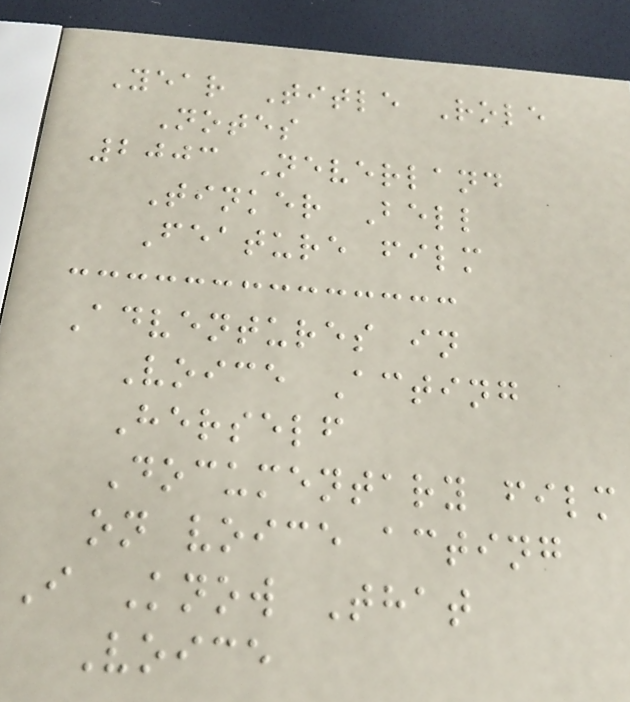Year Title Role
Notes
2003 Neverland
Tinker Bell
Feature film
Adventures in
Voice Acting
Herself
Documentary film
on voice acting
I Know That
Voice
